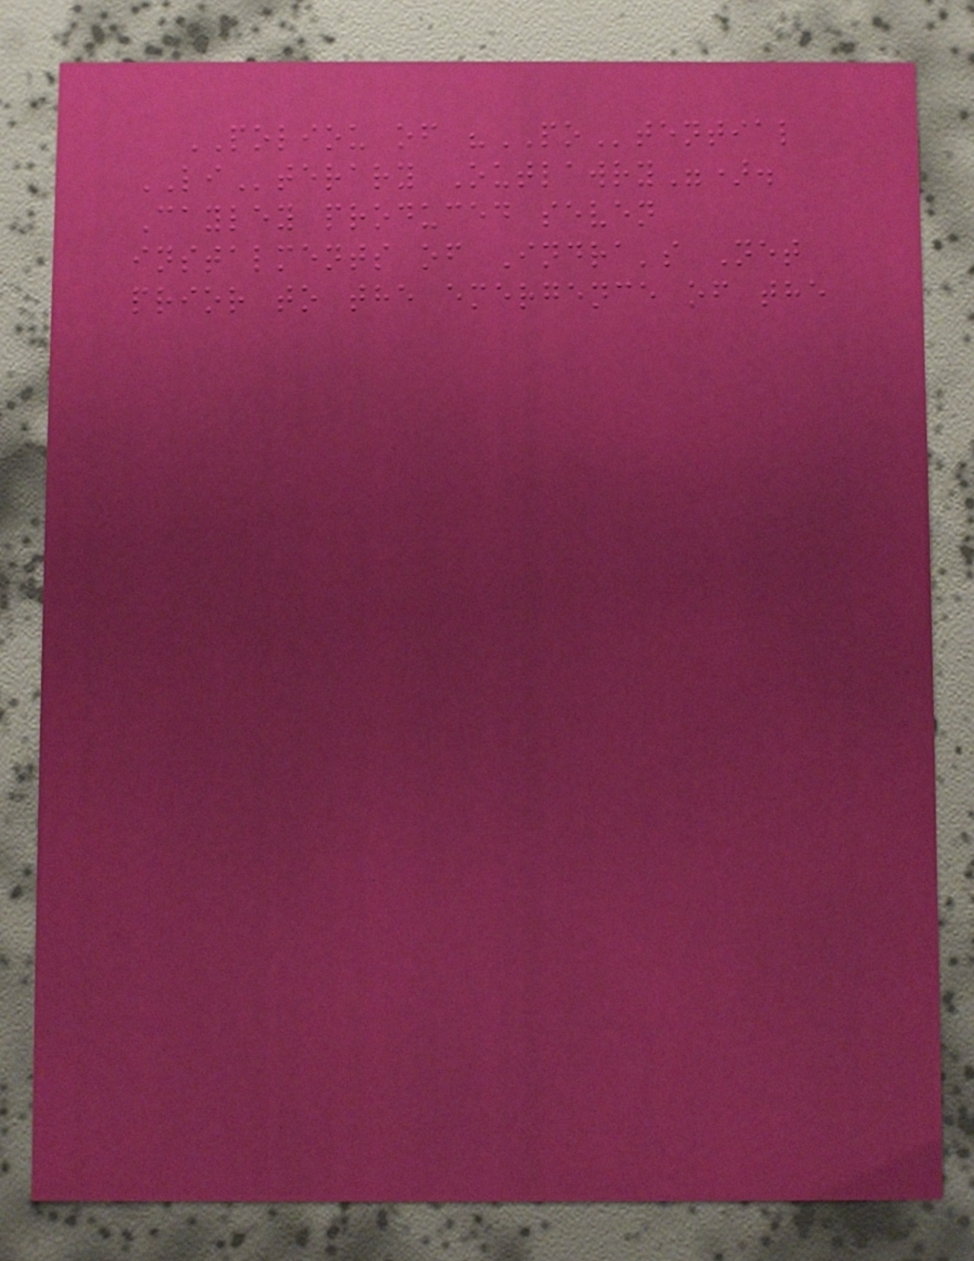POLIOU of "POtential
LIterary Outlawry").
Cayley produced seven
instalments of Indra's Net
prior to the emergence of the
